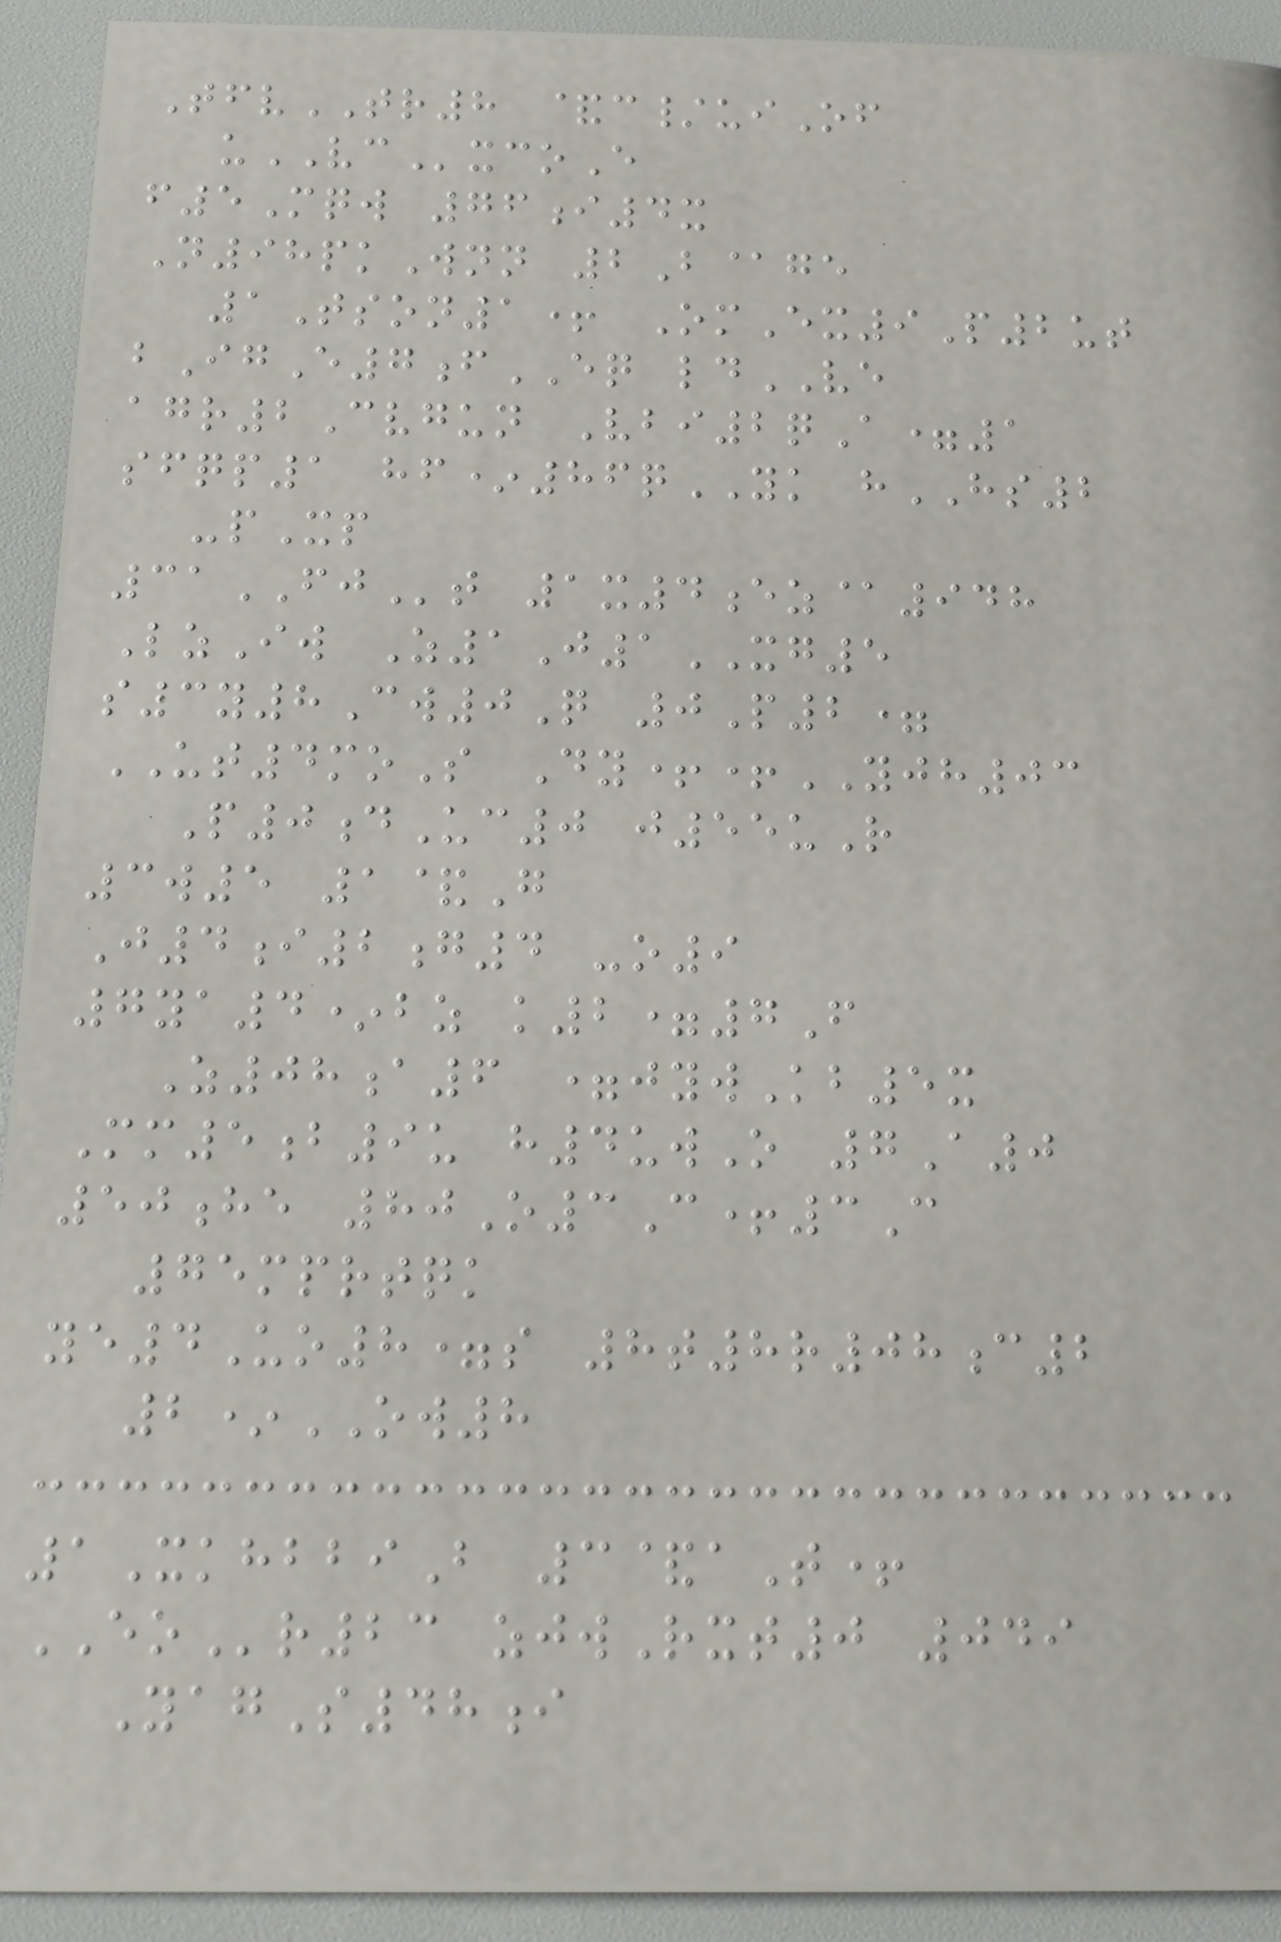TfvTR8 &c/uiOf
uVCxcoE
f5Mqw 76i4x
N98pkWnn 2B@ge
1Tson1+ OmEx9P2ut
bIgE7fEQ ldVE
agr2Cvgun Vbi2qA=1
sfqp1 hf*86qYK hHS2
-pXp
31FJt 1x4ez@948
LzIw Z1J1XG5
s3y8Cw0Q 0P2=
UT4moS Dy++YJH03
P0dUc0 j55uR
3w5 1&G
J4i2g4 -o9
7ya4*bz k2=7F
Z08a6 =jywKb5x
Mm5b9u h4uwO 7A0
50he 80O3C+3C
75mprtqk
ye4Uo8=s 8t8r08c2
2*OW8
1XkhbbiB 3&aT+
EOr23 zjwRxt0 049
YagS48i
